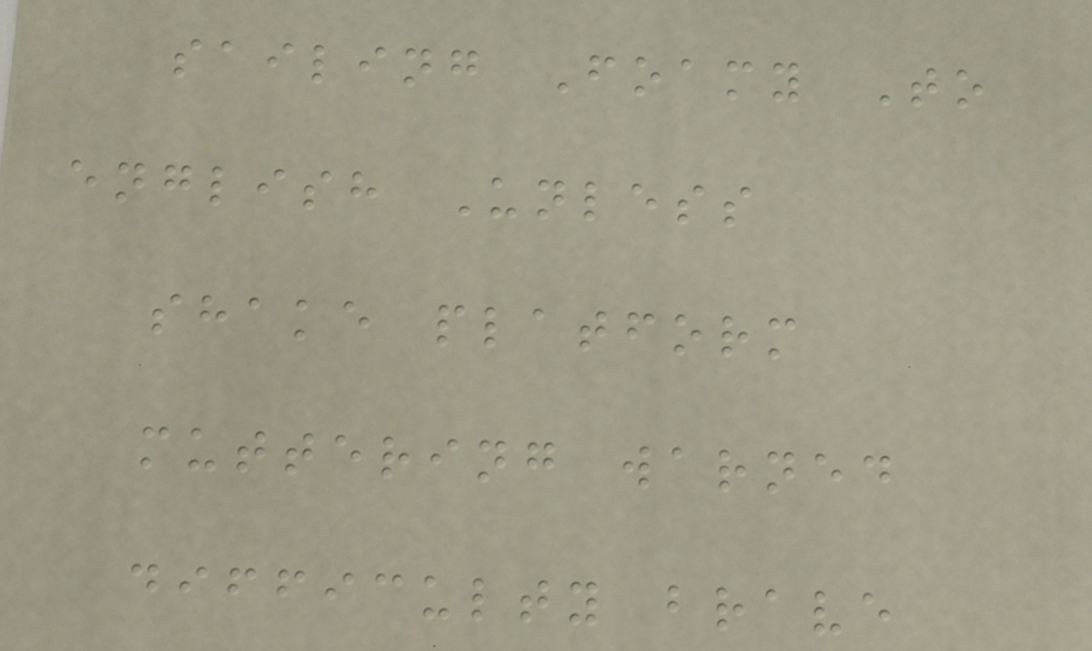sailing Foamy To
english Unless
shake platform
muttering warned
difficulty brave
